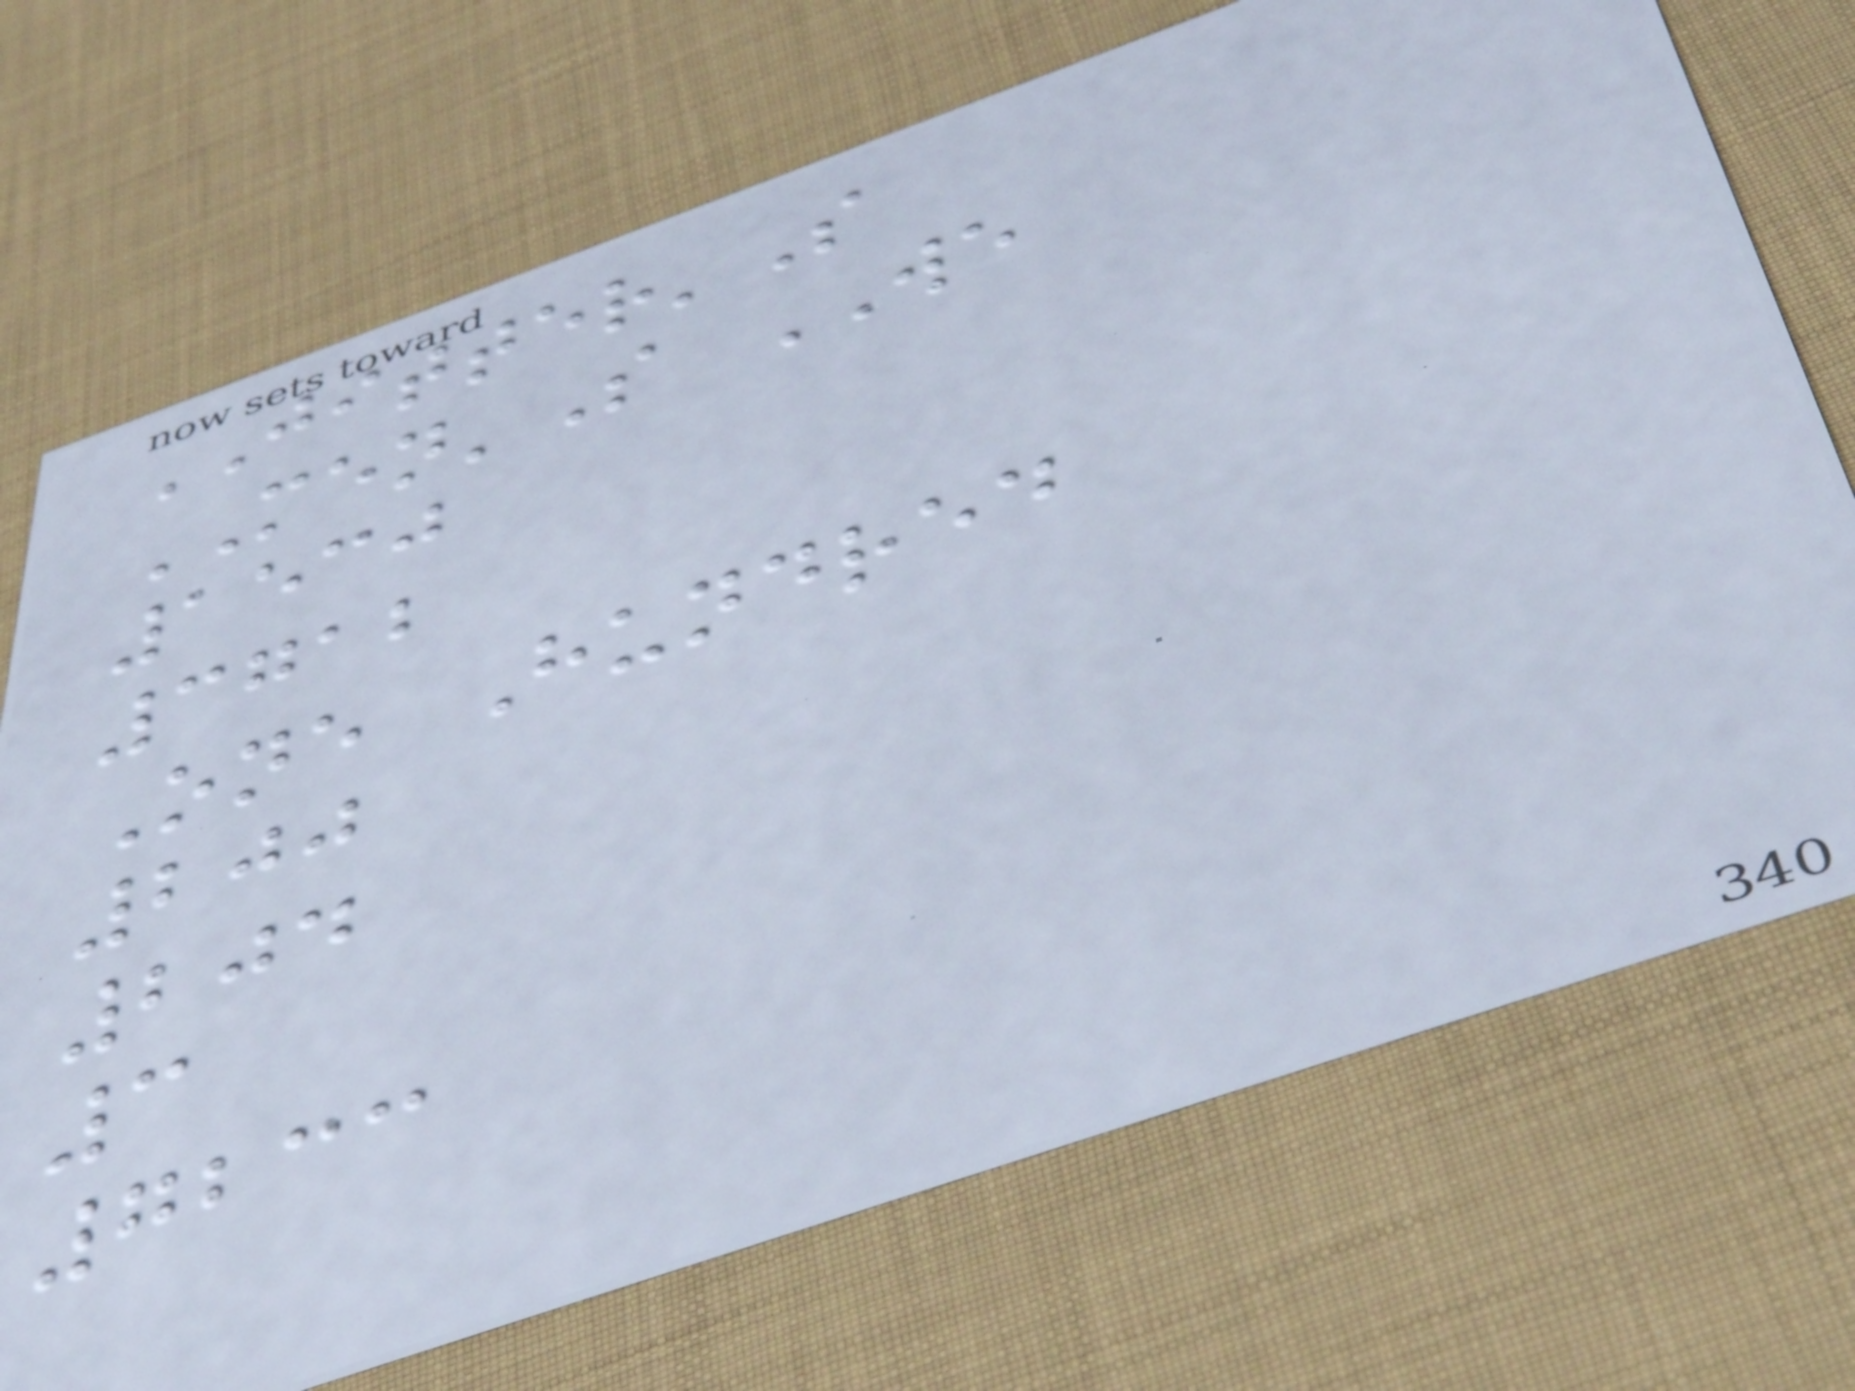JITTER'S
MEN'S WE
1530
3712
One Hundred
200
204
3
7233
